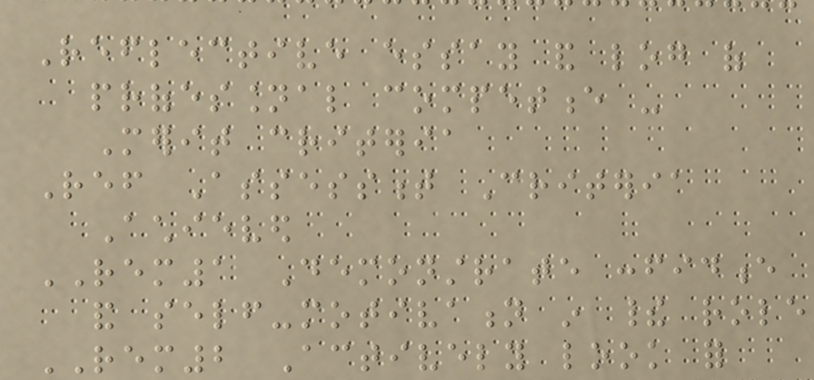Reflective essay and log of
professional competence -
Merit criteria
Ref Assessment Criteria
Achieved
REM1 Demonstrate confidence
and self-motivation in their role
REM2 Actively look for
